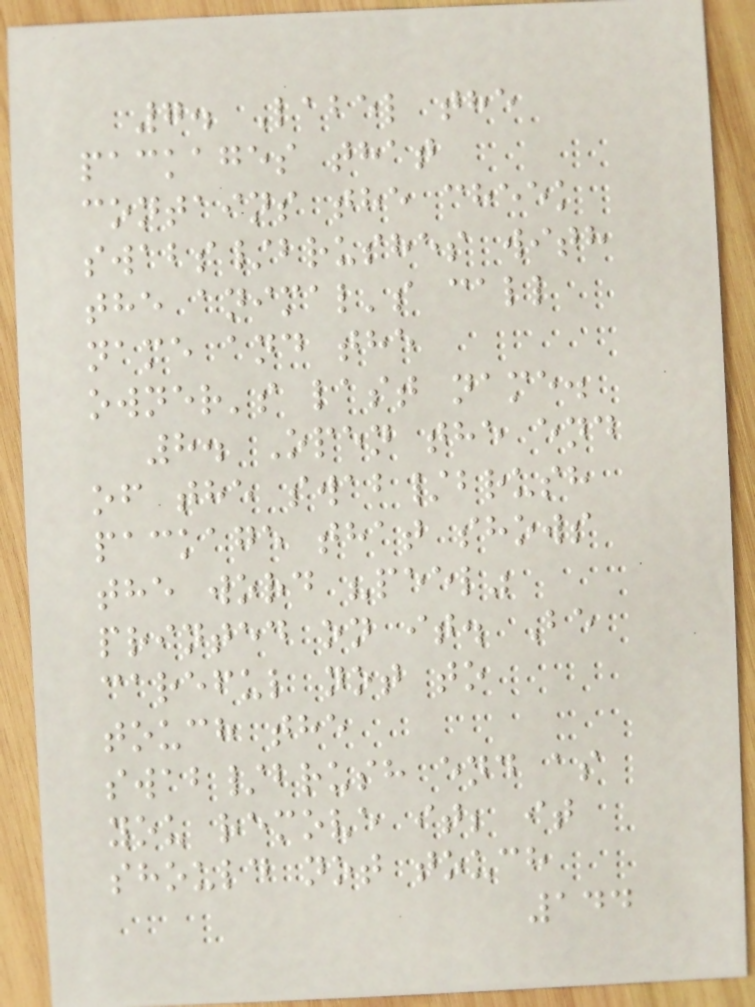7. Label the
packages that
contains the cheek
swabs/brushes with
the animal's call
name and the
owner's last name.
8. Open the end
of the swab/brush
package that shows
the word "peel"
printed on it. Be
careful not to
touch the
swab/brush end as
you remove it; it
should not touch
144
